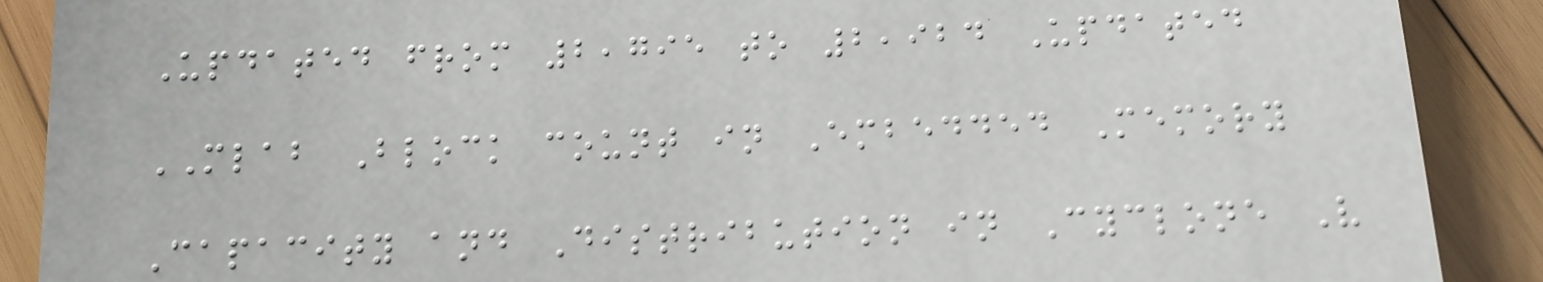Updated from 2,795 to 2,924 Updated
MLAB Block count in Embedded Memory
Capacity and Distribution in Cyclone V
